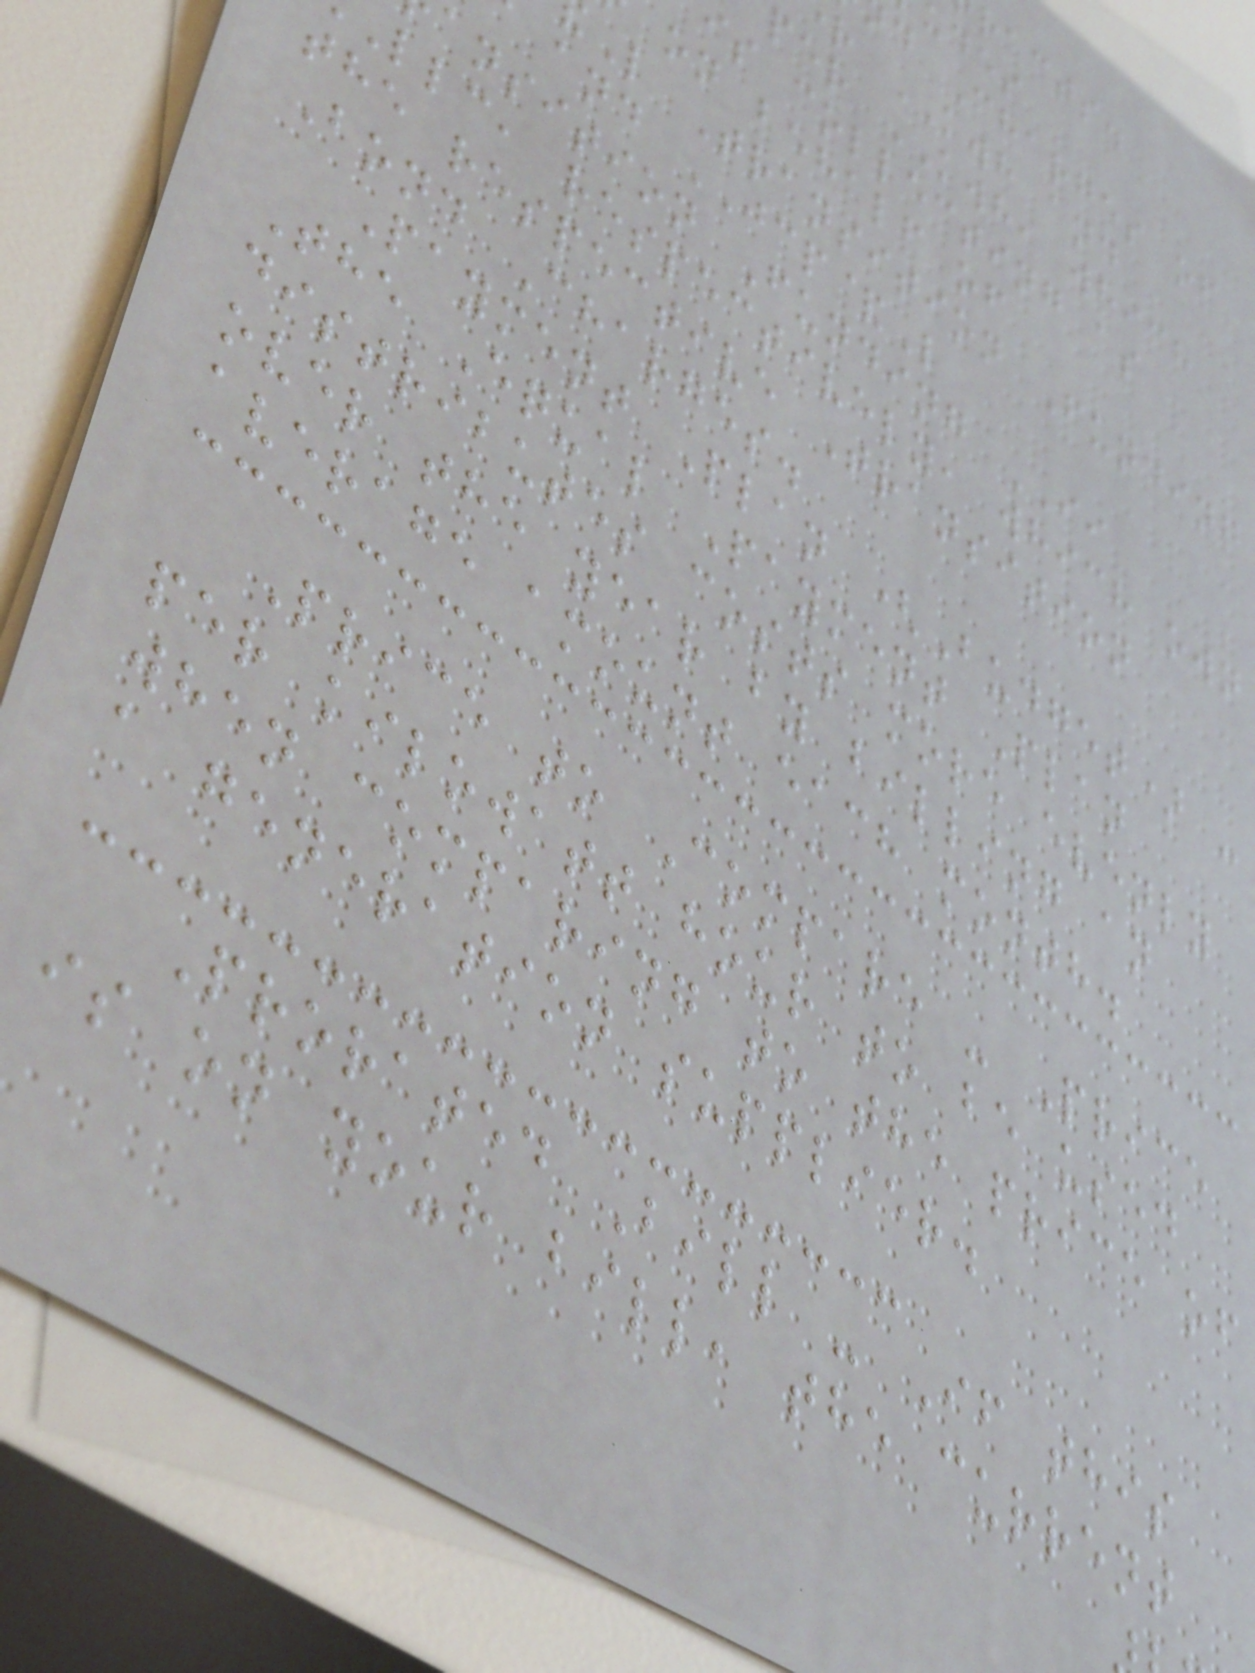racts.
d Charges of
r KWH and
per KWH, which
is collecting as
on behalf of
L Transition Funding
and JCP&L
ansition Funding II
llc, respectively, which own
the respective Transition
Bond Charges.
Payment Plan (Budget) -
The Equal Payment Plan
distributes costs more evenly
over the year by billing an
average amount each month.
Price to Compare - Price
per kilowatt hour to be used
when comparing to the price of
a generation supplier.
Prorated Bill - If this
is on your bill, the current
